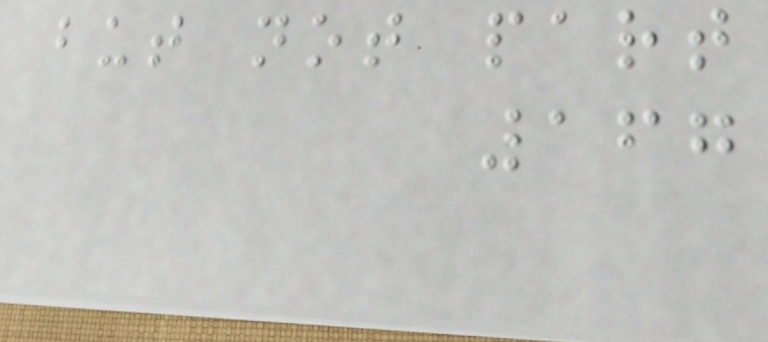but not part
167
